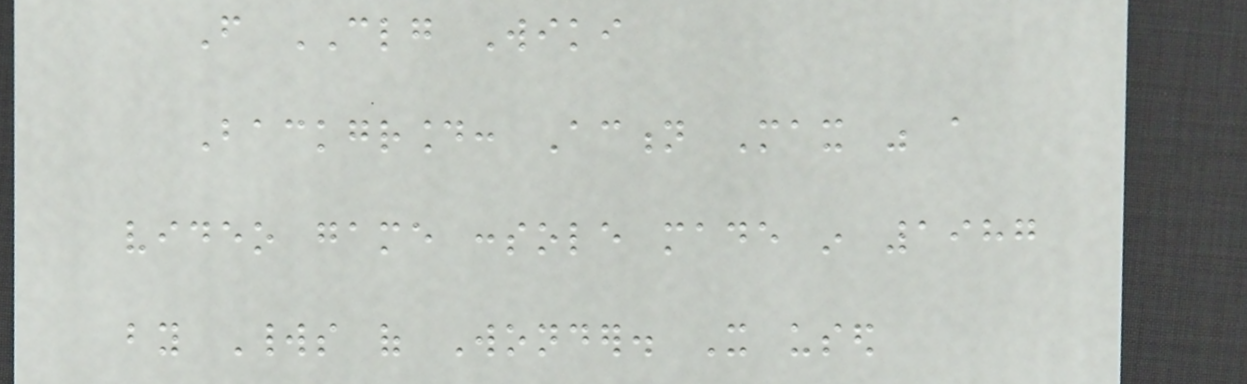From CLG Wiki
Background: Action Max was a
video game console made in 1987
by Worlds of Wonder. It used
